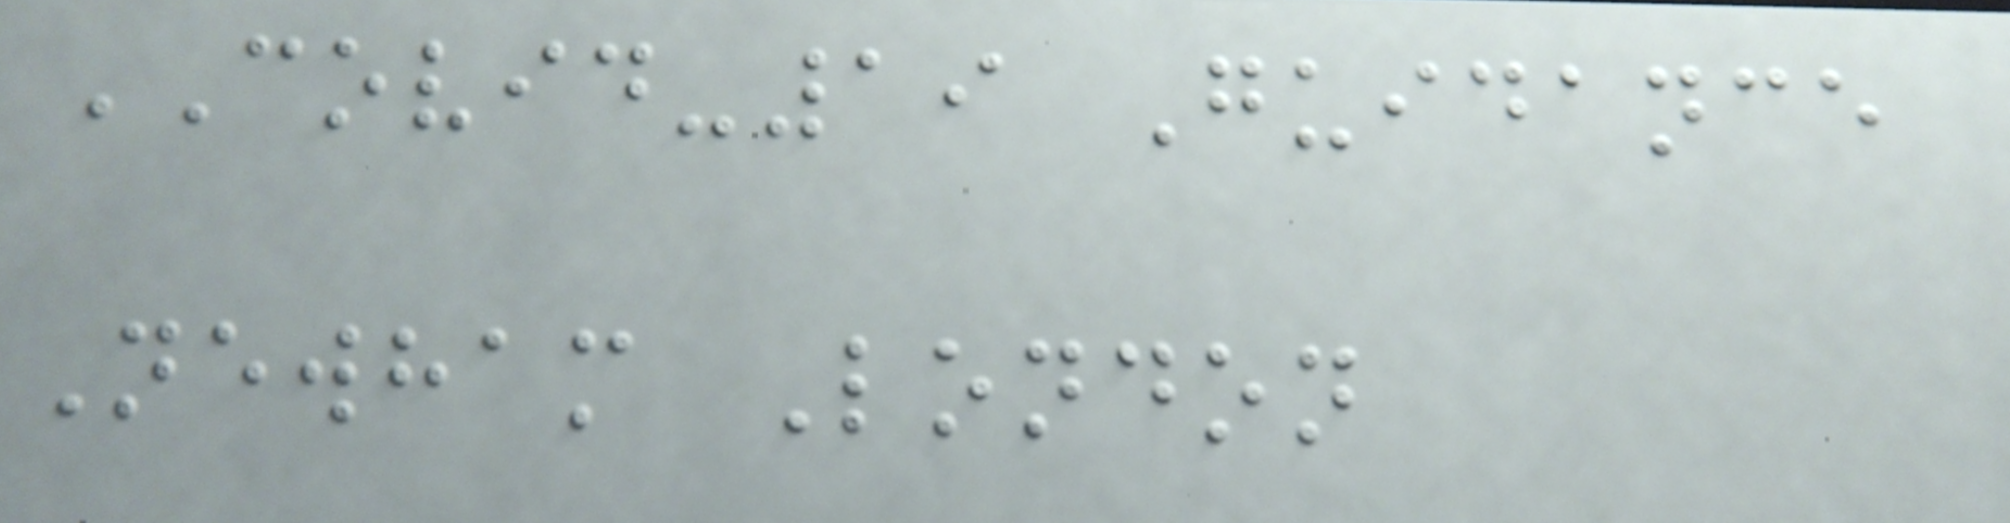COVID-19 Guidance
Newham London
